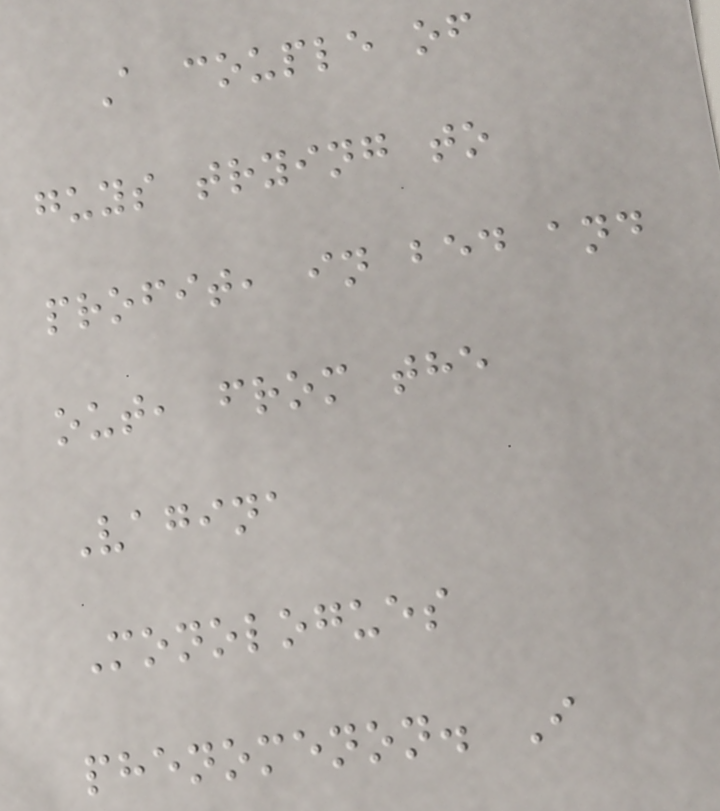A couple of
guys trying to
profit, in bed and
out, from the
Vagina
Monologues
phenomenon. I
